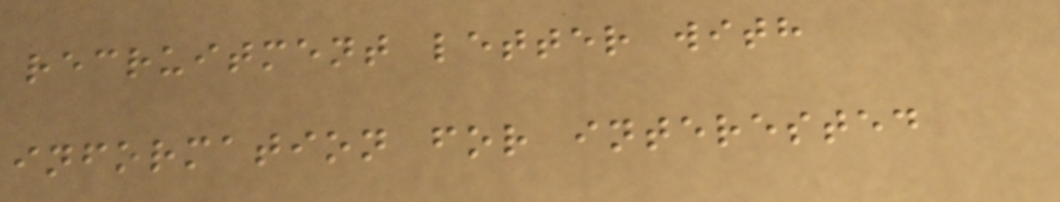recruitment letter with
information for interested
